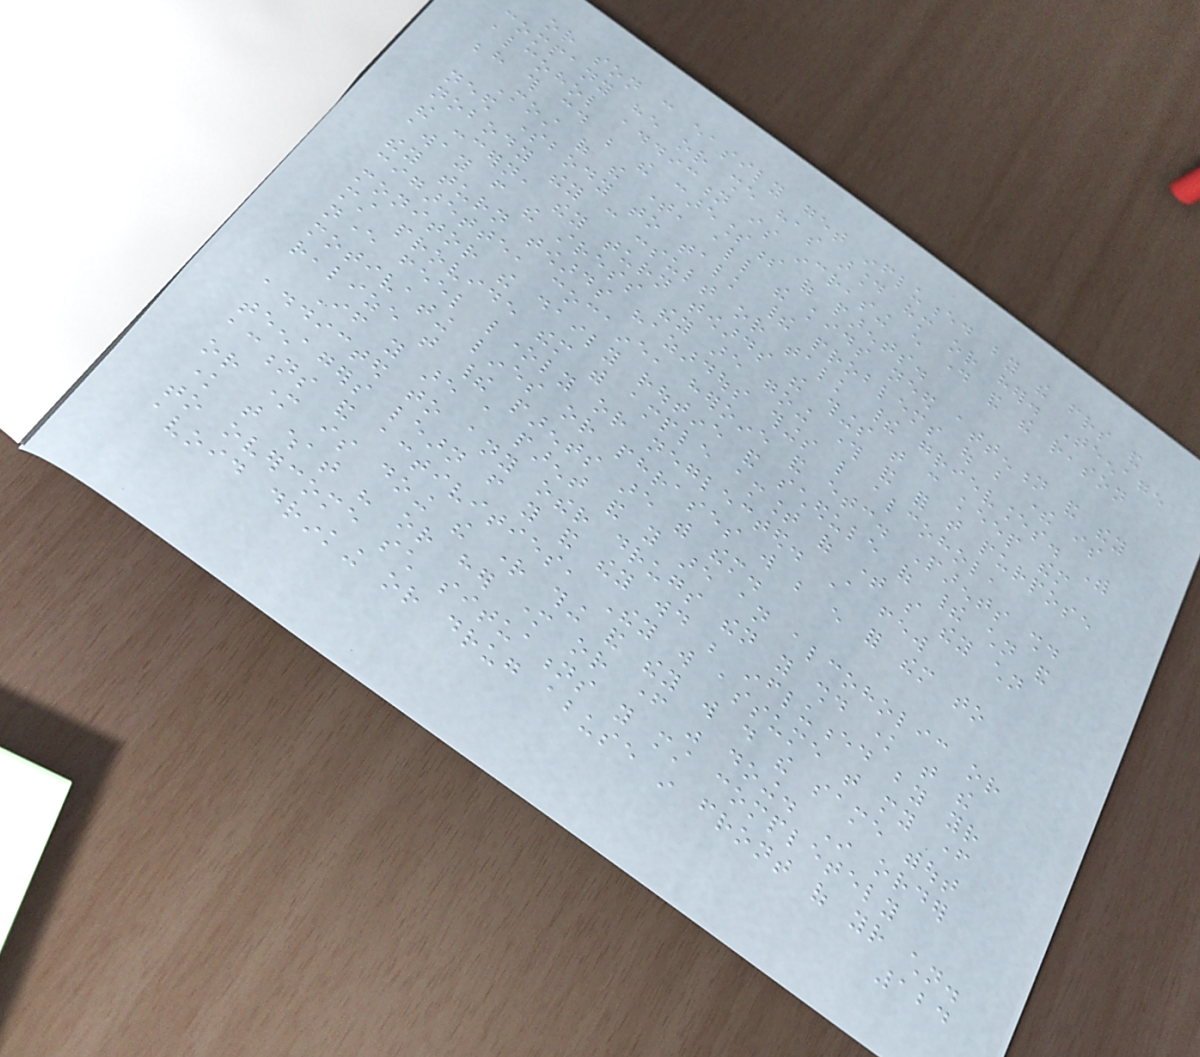or son can easily get influenced by the friends and
company he or she has around him or her. Teenage
alcohol addiction is increasing every day and the reason
behind this could be the carelessness of parents.
Most of the time, all the kids need attention and they
need somebody to talk their problems out but there is
nobody they can consult or talk their grievances. With
the concern, they turn towards the things that can keep them
away from the stress they are going through and for that purpose
they turn towards hazardous things like alcohol,
cigarette, cocaine, heroine and etc. Parents should
monitor the daily routine and schedule of their children and
must provide them with ample amount of time so they children
never feel lonely or neglected. A few
motivating lines or phrases will be enough for them to
realize that their parents are with them.
If you are a parent and you are an alcoholic or
addicted to any other drugs then you should know that the
teenagers learn from you and they would be influenced by your
actions and activities, They will assume that my father
or mother is doing the right thing and they will do the same without
know that what his or her mother or father was doing. In order
to overcome such situations you must completely
avoid drinking or drug abuse in front of your children.
124
